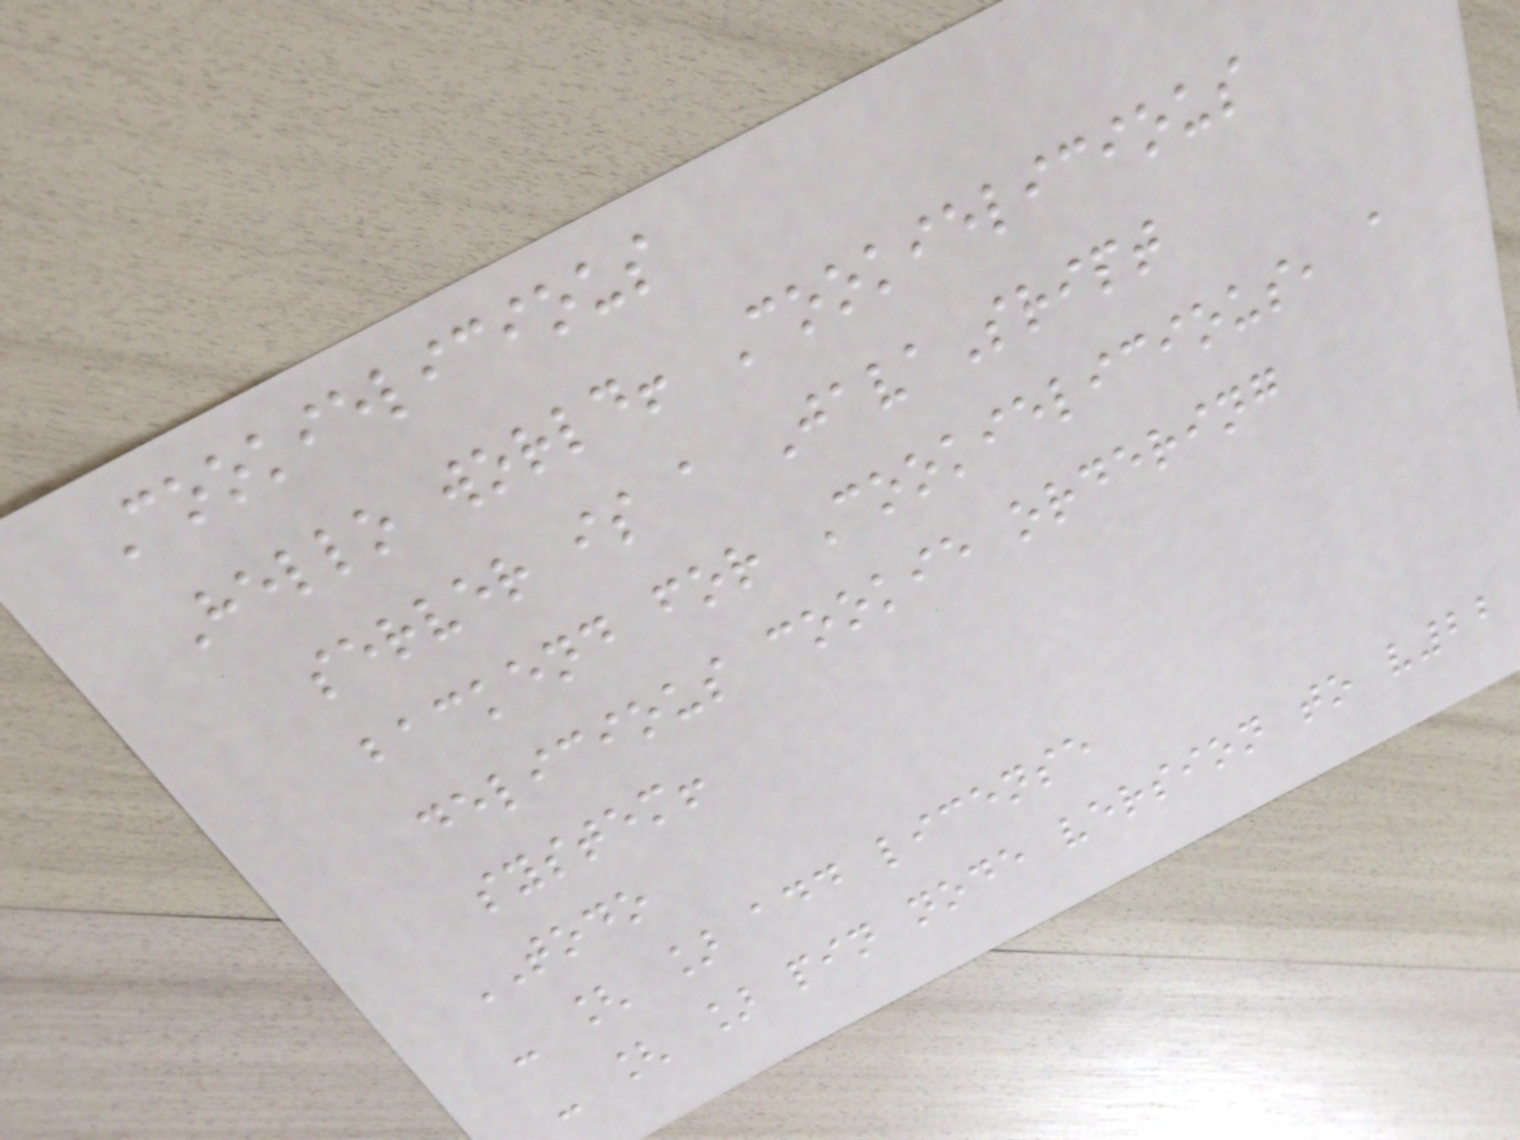Cookielicious
Hello world! Cookielicious
server is a JavaSript
backend for Cookielicious, a
delicious cookie ordering
system!
TODO
- [ ] add license
- [ ] pin node version to v22
